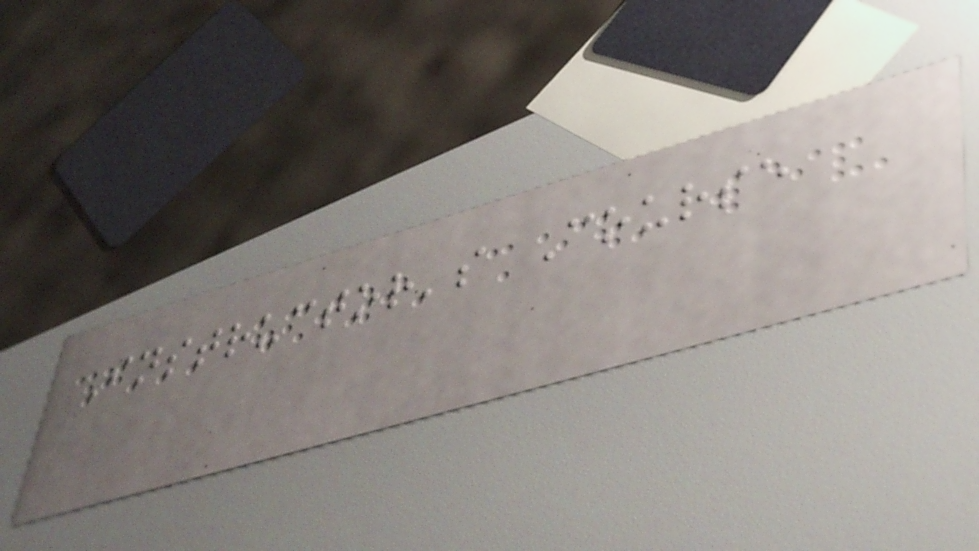Instructor's Course
